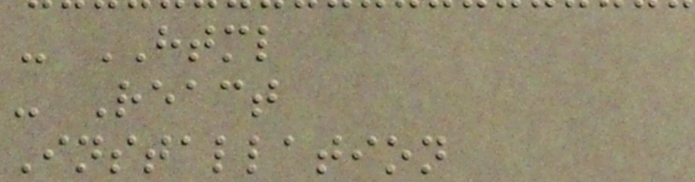- HTML
- React
Installation
